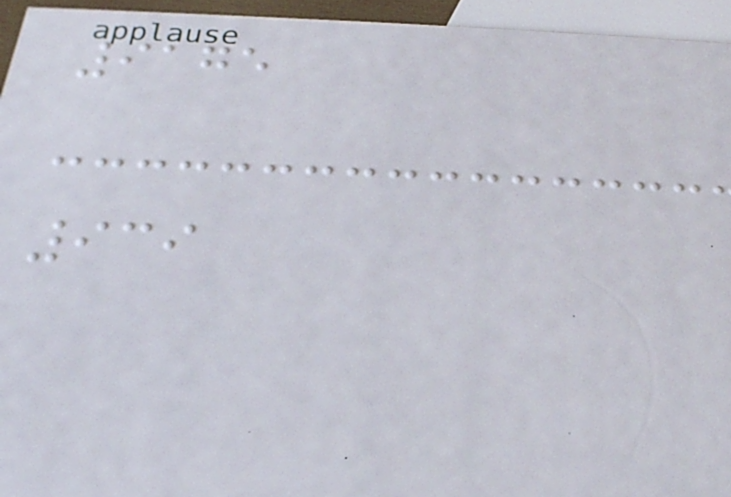9175
939
